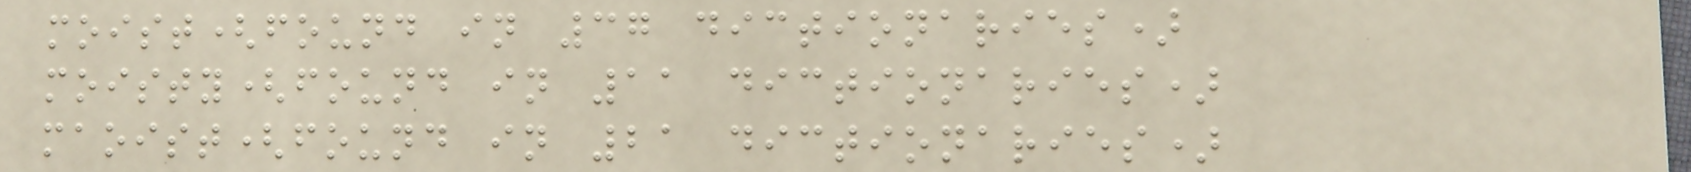moist(found in 37 dictionaries)
moisty(found in 11 dictionaries)
maoist(found in 21 dictionaries)
